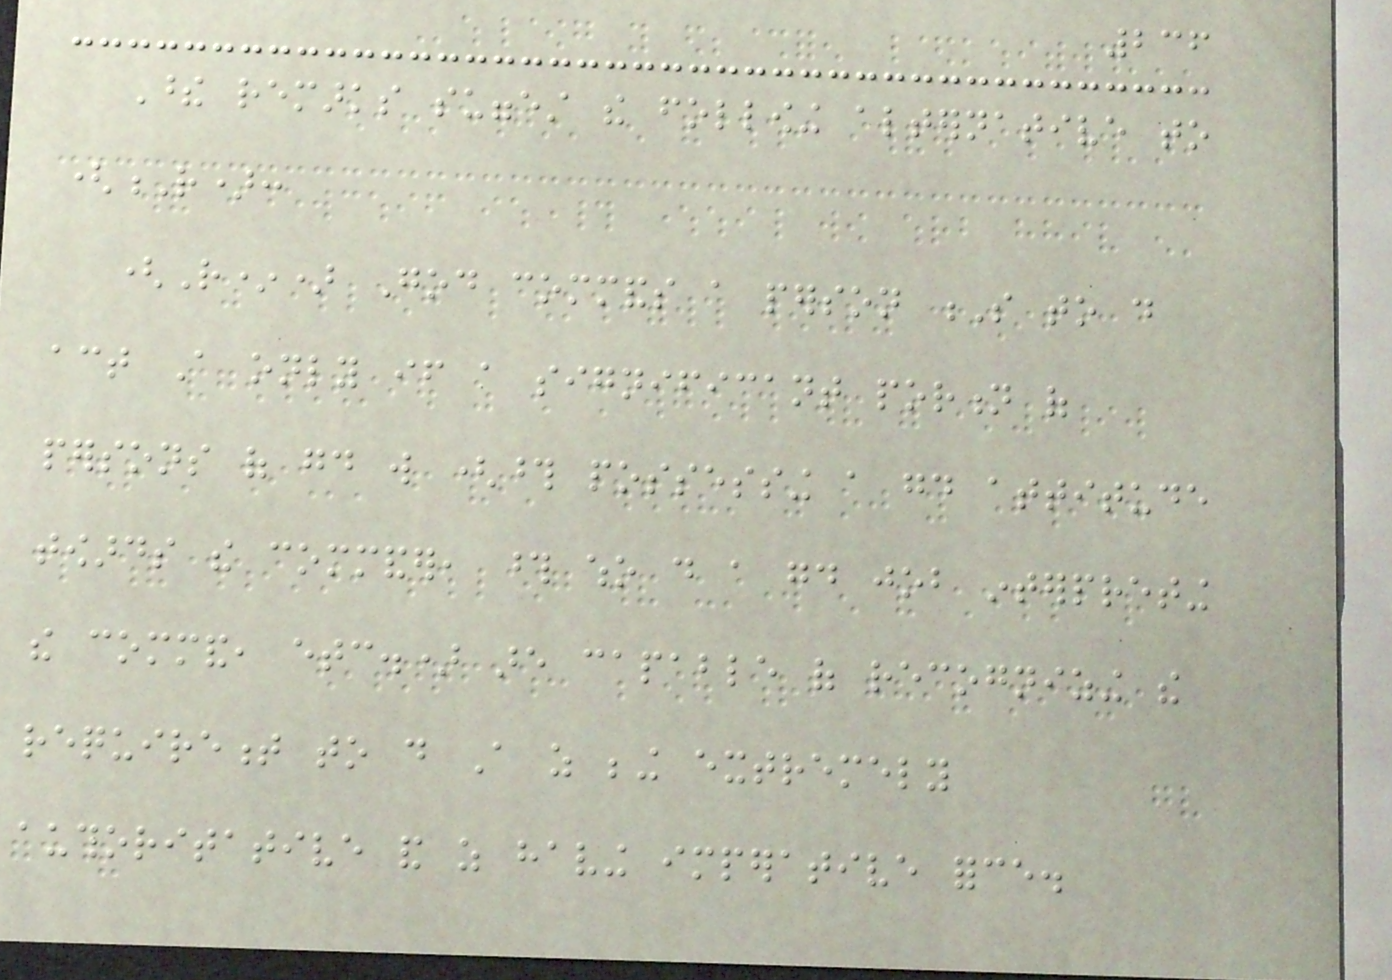236
These remarks suggest the following alternative to
(R):
(R*) God commands a person S to do
act A only if a significant portion of
persons of good will (those possessing a good attitude
towards the commander, those who do a good job interpreting
the command, etc.) are capable of recognizing the
requirement to do A as being extremely
authoritative and as having imperative force.
